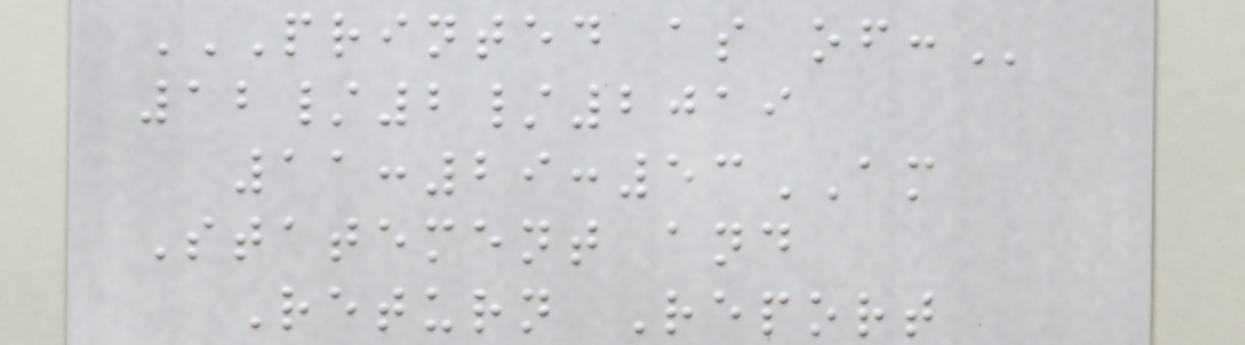PRINTED AS OF:
12/2/2019
11:29:53AM
Statement and
Return Report
